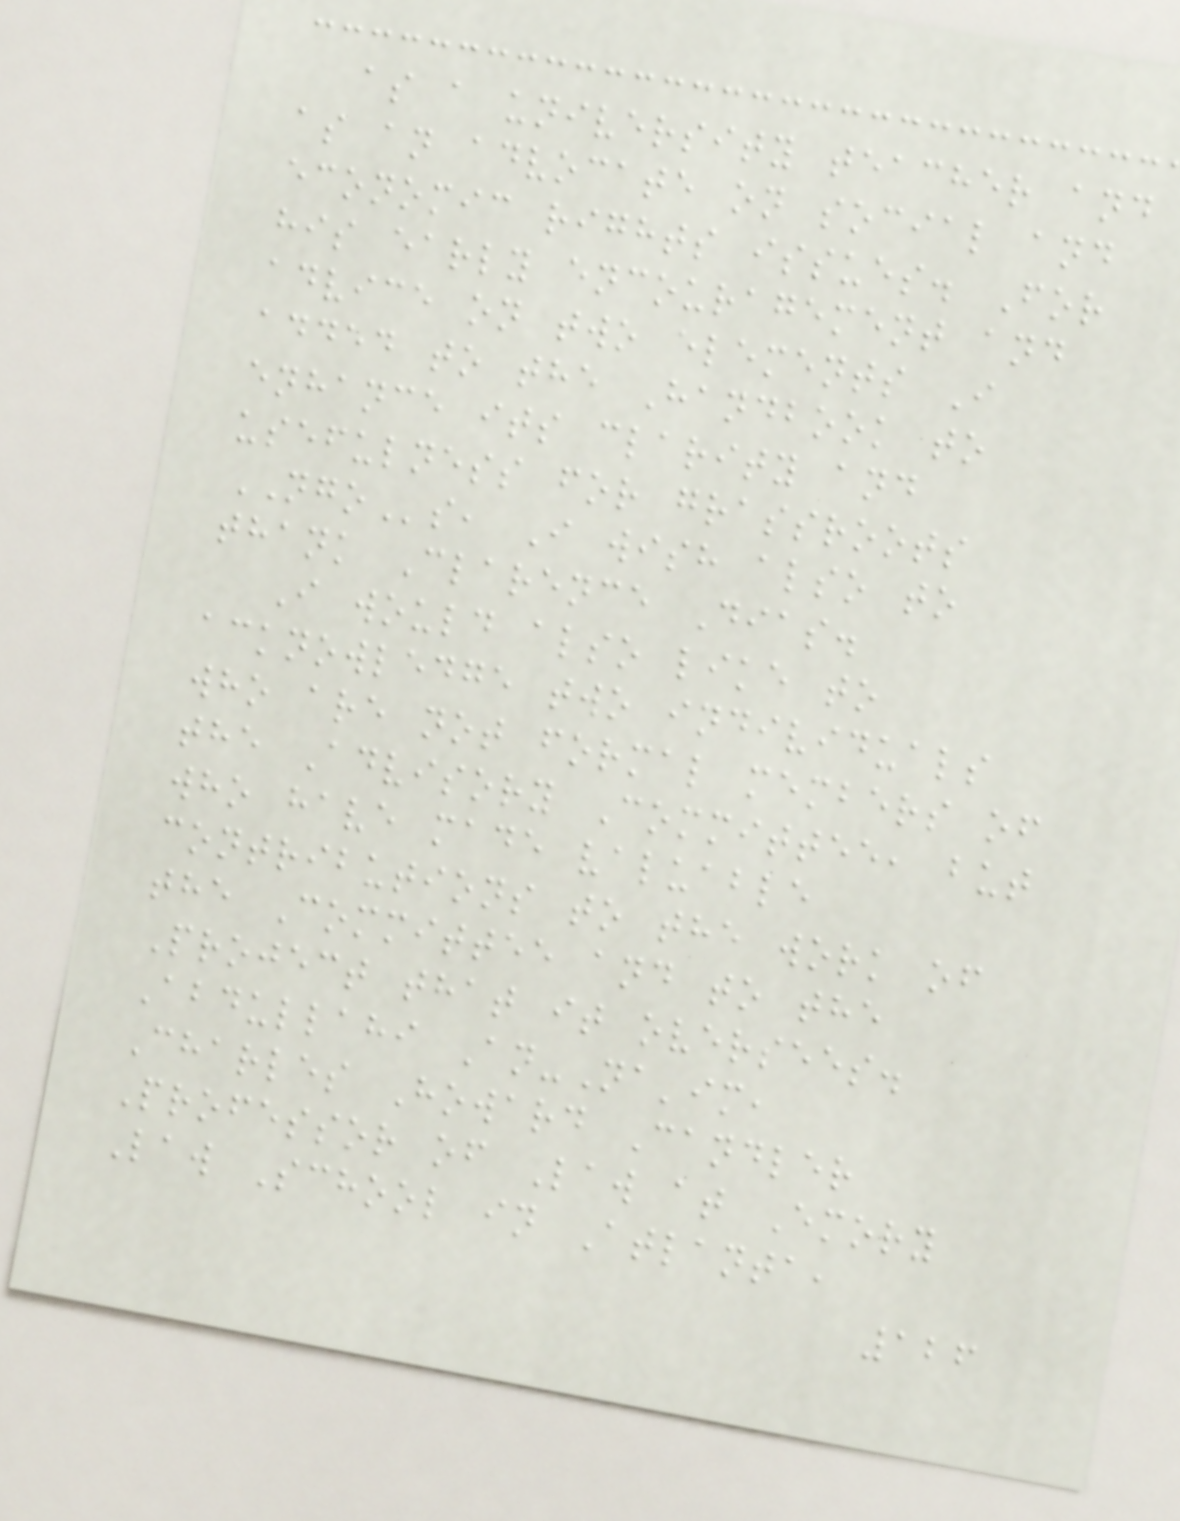as a university teacher and
as an advocate on social and
economic rights issues. For
his early encouragement and
advice on two elements I
added to the Handbook to
enhance its clarity and
usefulness for grassroots
NGOs, I wish also to
thank Clarence Dias.
I would also like to
acknowledge two individuals
who are not formal members of
the Advisory Committee, but
who have made valuable
contributions to the work of
the Committee and to the
Project that it oversees.
Abdullahi An-Na'im,
Charles Howard Candler
Professor of Law at Emory
Law School in Atlanta,
126
